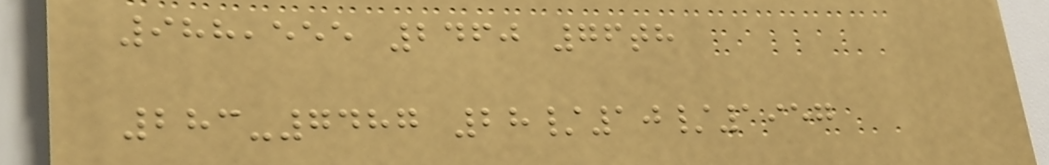988,555 2460 76th
283-7487 28/10/1957
